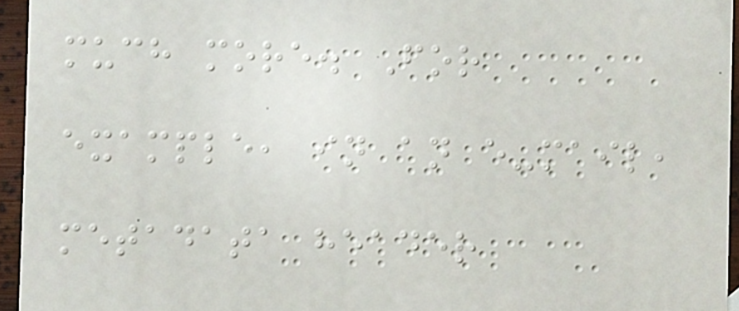much more. For
example, in an e-mail,
metadata header
